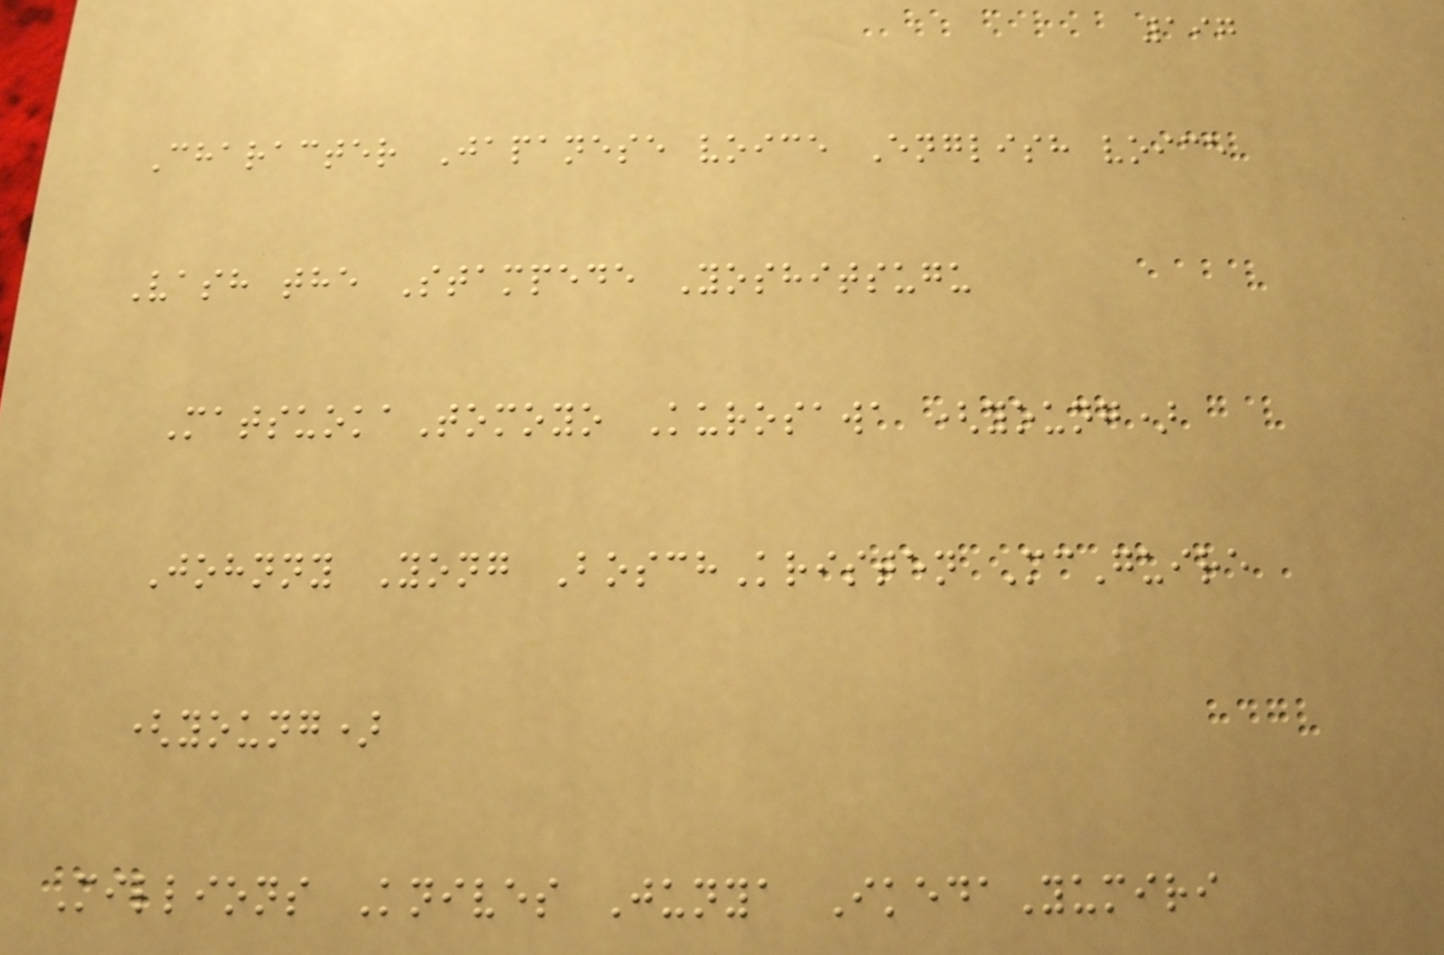197
Character Japanese voice English voice
Vash the Stampede Yoshitsugu
MatsuokaTomoyo Kurosawa (young)
Johnny Yong BoschKristen McGuire
(young)
Millions Knives Junya IkedaYumiri
